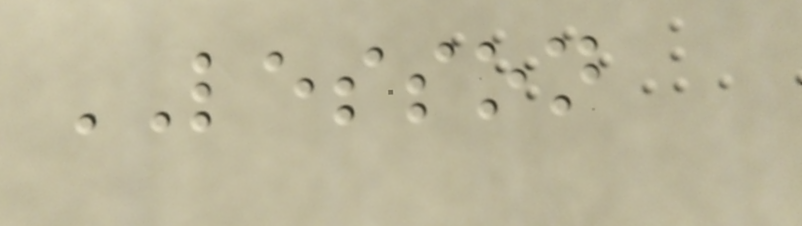LESSON
